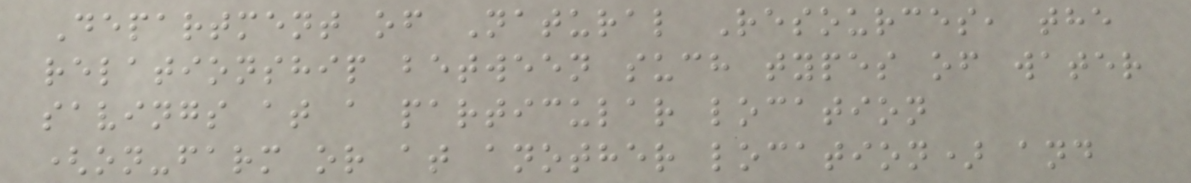Department of Natural Resources, the
relationship between such types of water
savings at a particular location
(on-farm or at another location) and
